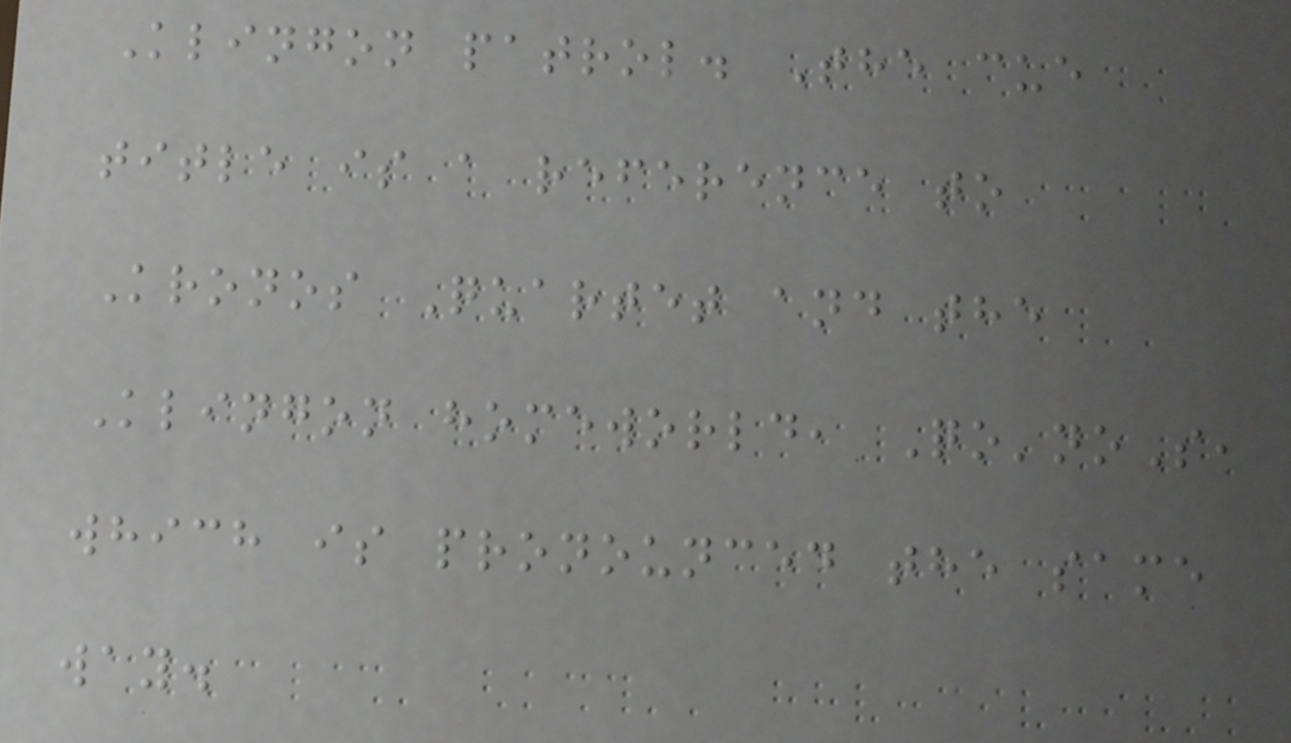Klingon patrol. The cue
title is a reference to
Kronos Quartet and the
Klingon homeworld, Qo'noS,
which is pronounced the same
way.
